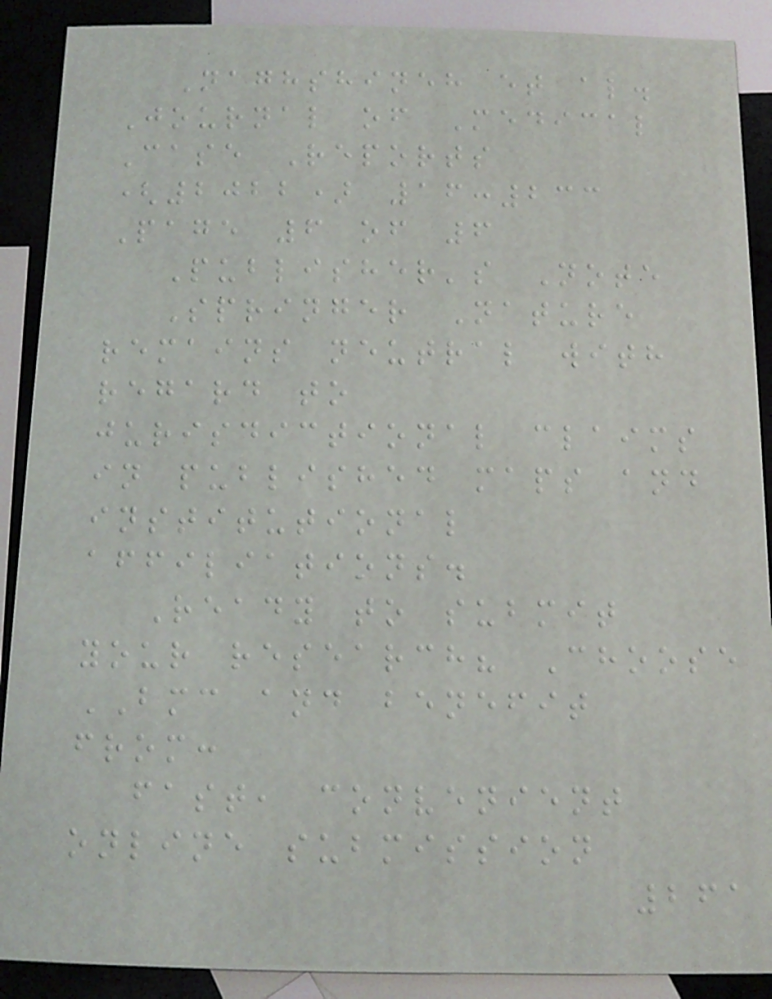Naghshineh et al.
Journal of Medical
Case Reports
(2022) 16:233
Page 6 of 6
Publisher's Note
Springer Nature
remains neutral with
regard to
jurisdictional claims
in published maps and
institutional
affiliations.
Ready to submit
your research? Choose
BMC and benefit
from:
fast, convenient
online submission
261
